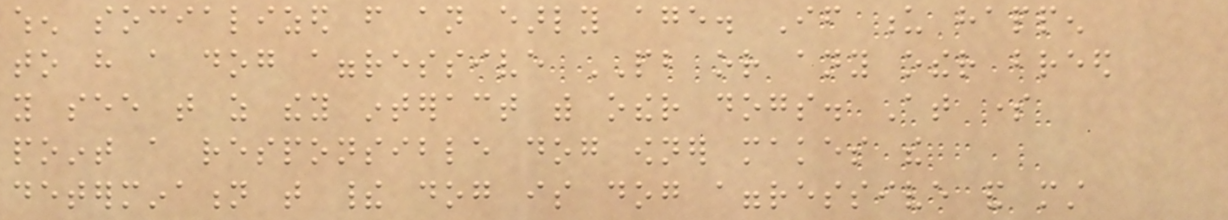when socialized from an early age. If u happen
to have a dog aggressive PB or any other breed
you see that as they interact with other dogs. At some
point a responsible dog owner makes the
determination that their dog is dog aggressive and must
